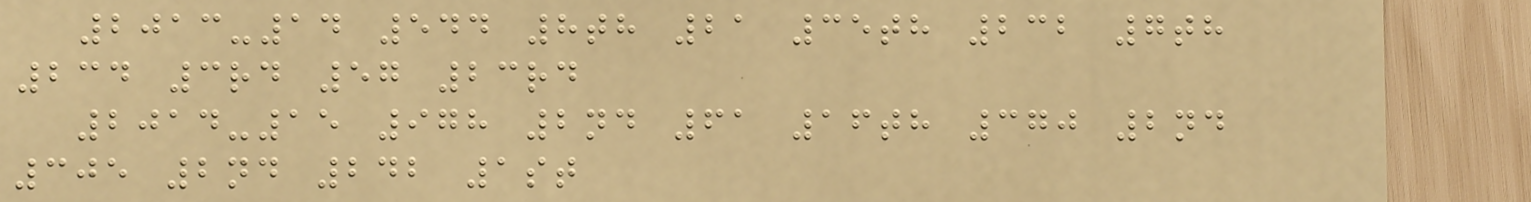2013-14 544 8th 21 35th 232 7th
234 3rd 57 23rd
2014-15 978 2nd 61 16th 370 2nd
305 2nd 242 1st
